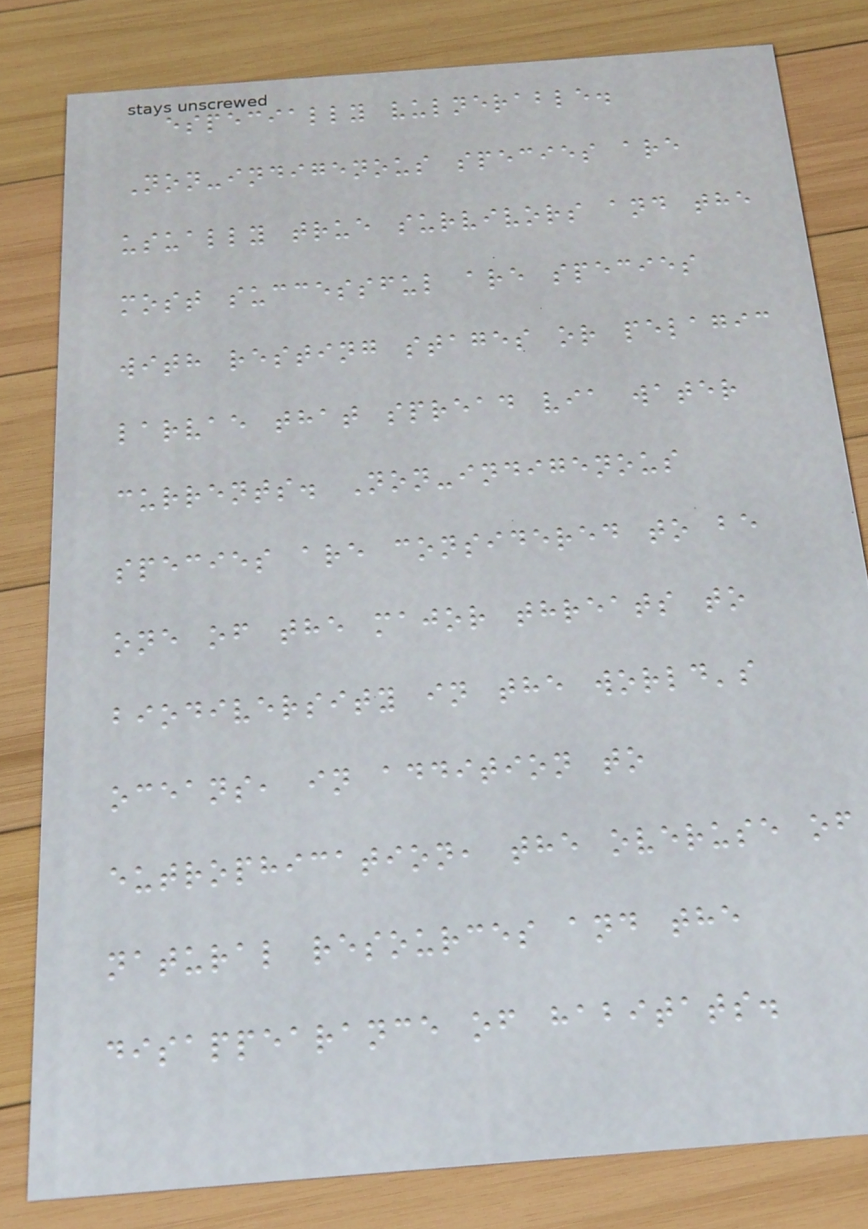especially vulnerable.
Non-indigenous species are
usually true survivors and the
most successful are species
with resting stages or pelagic
larvae that spread via water
currents. Non-indigenous
species are considered to be
one of the major threats to
biodiversity in the world's
oceans, in addition to
eutrophication, the overuse of
natural resources and the
disappearance of habitats.
